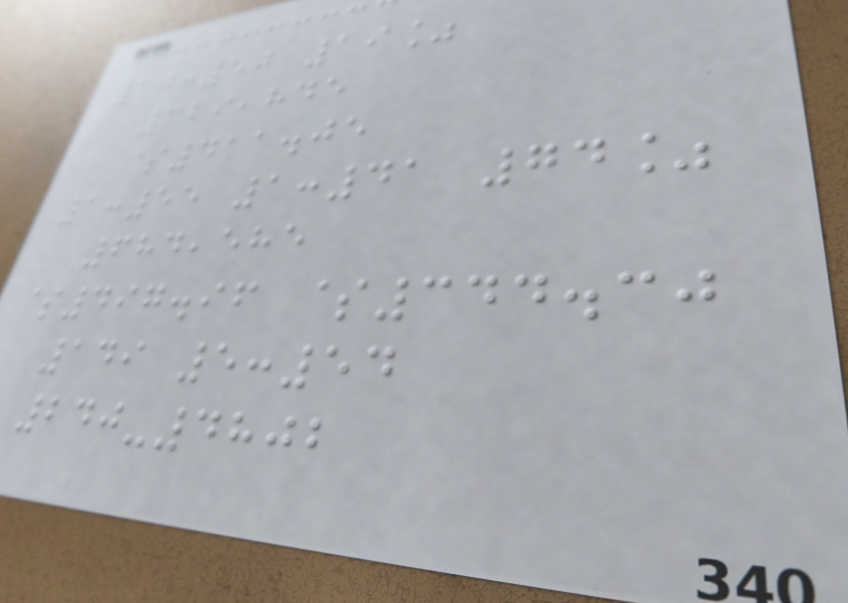10:50 19%
329,845
$411.05
1:55 1:41 74%
684,585
$497.96 $344.30
149 5:54
240-4802
